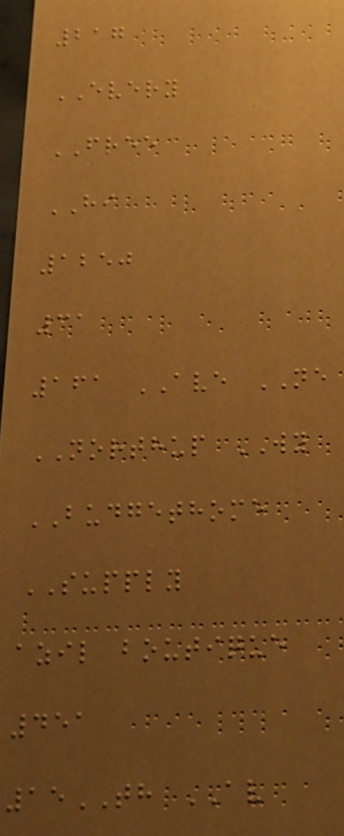217
EVERY
FREE
HI
1250
31
161 AVE NE
NORTHUP WY
BUDGETHOME
SUPPLY
azil boutique
451
15TH AV
